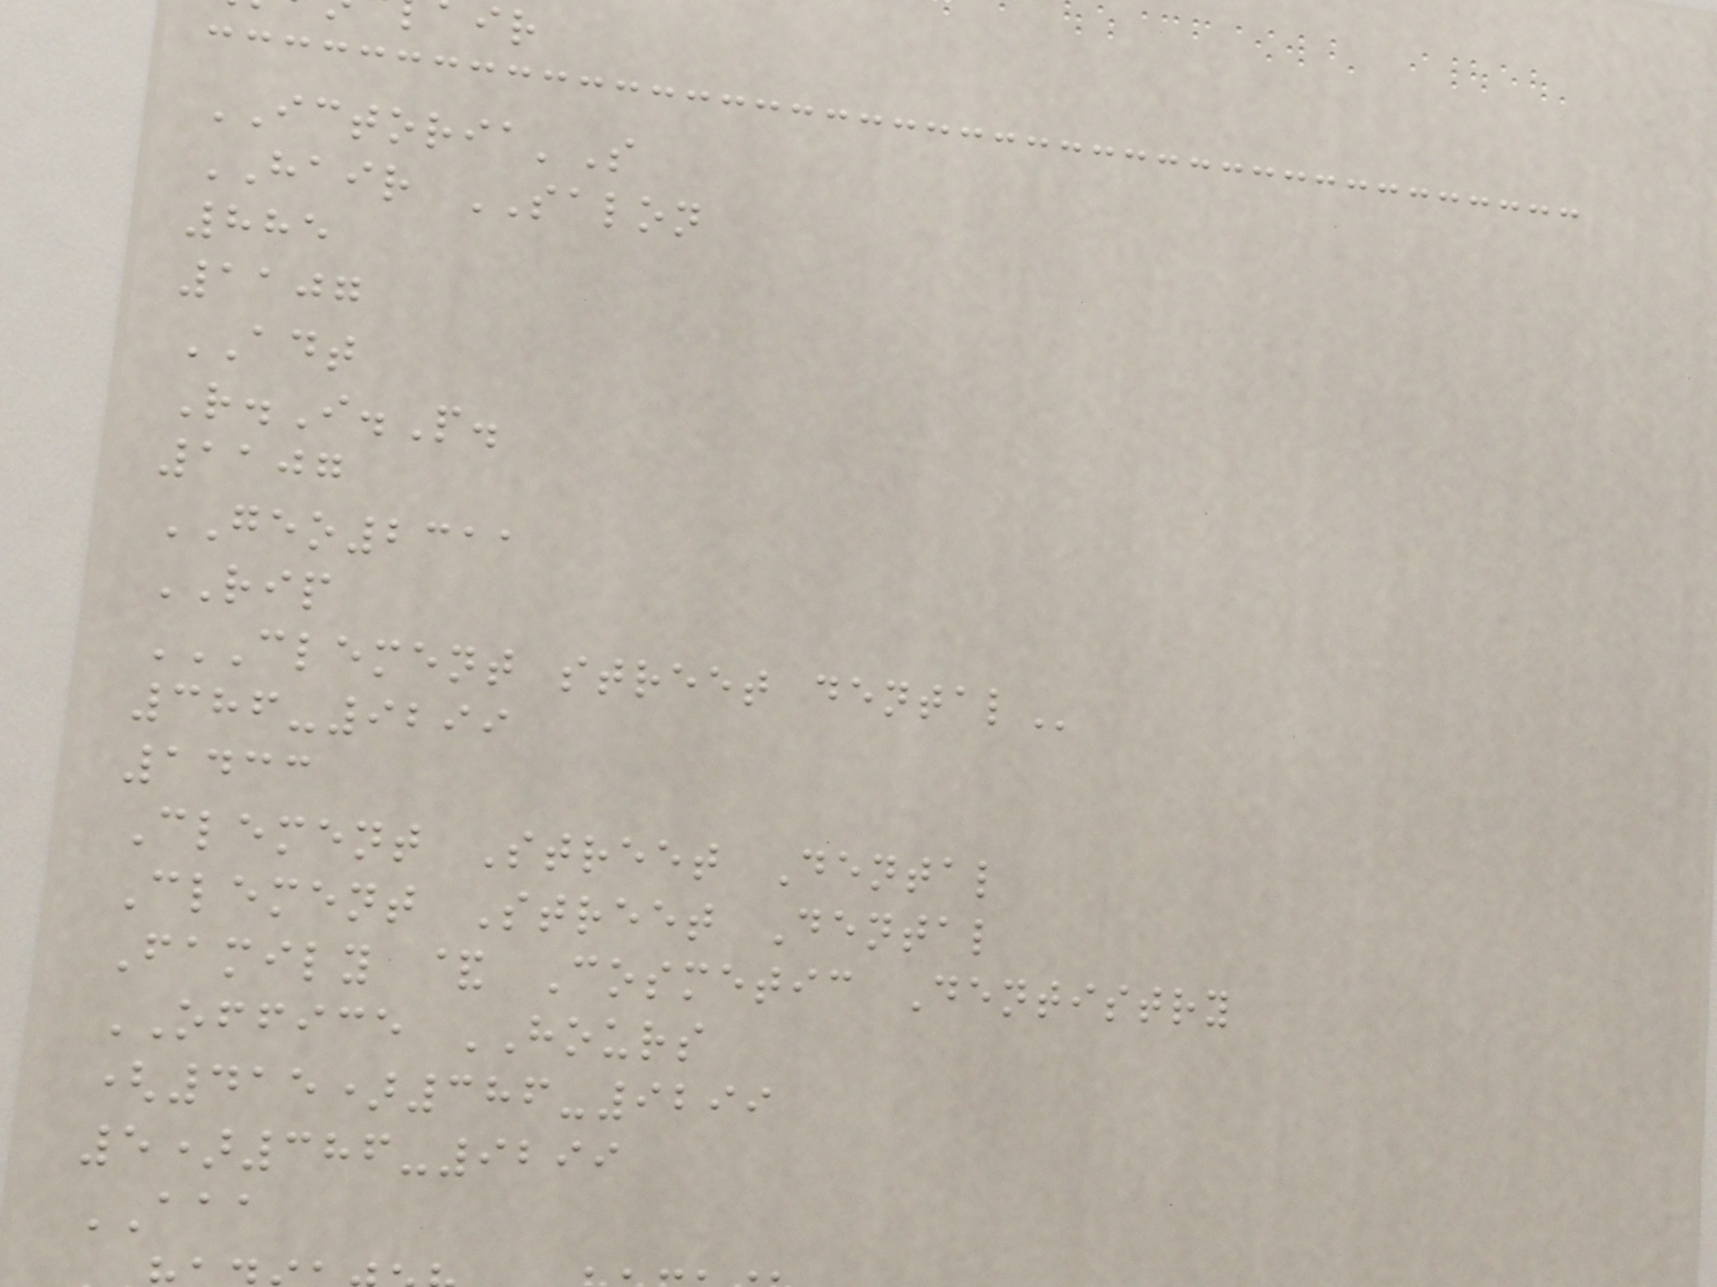ICTORIA'S
HAIR SALON
885
1107
ADT
R.I.P.
1107
GEO2311
RIP
CLEMENT STREET DENTAL
386-9299
1433
Clement Street Dental
Clement Street Dental
Family & Cosmetic Dentistry
OFFICE HOURS
(415)386-9299
5)386-9299
AAA
